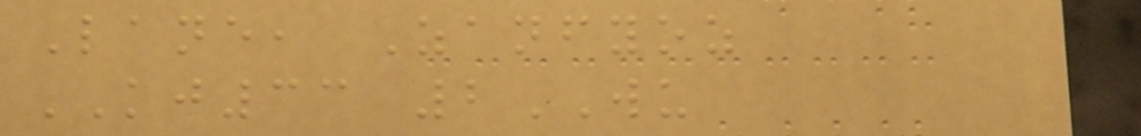Lane, Zanfyoz
KJ33 2WU
